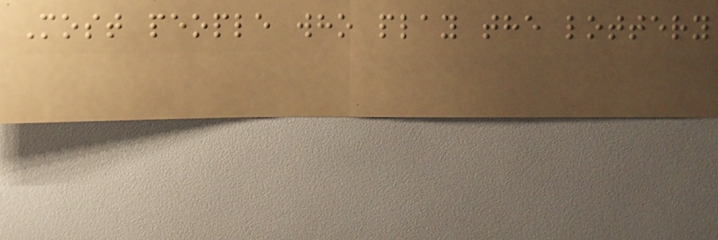Most people who play the lottery
